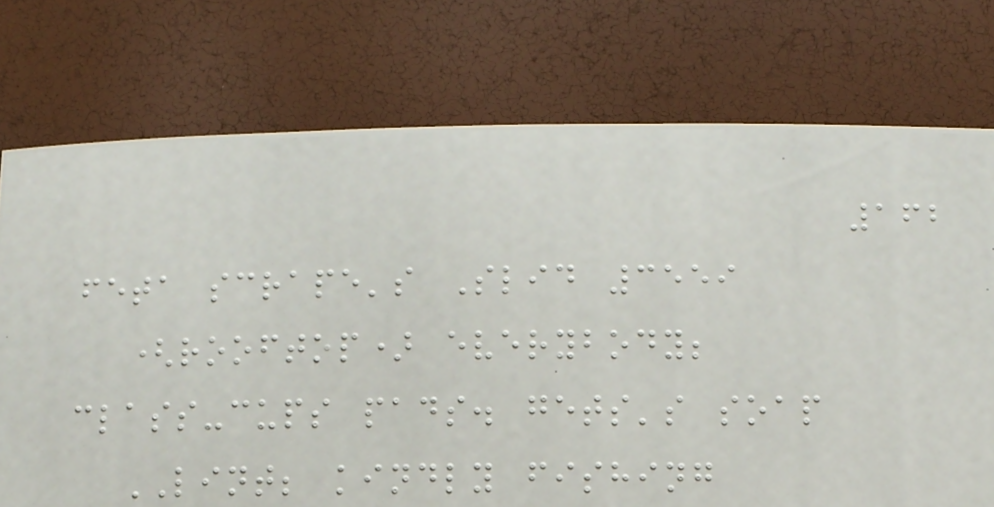162
feta scrape's Slid 3559
(rooftop) everybody;
class-cups pads. gets's soap
LINT; kindly fishing
